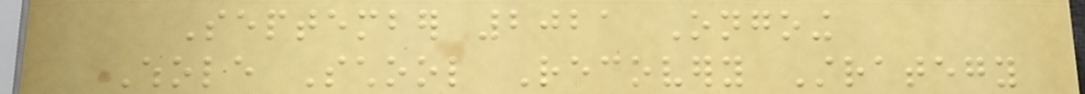September 2021 Ongoing
Whole School Recovery Strategy
